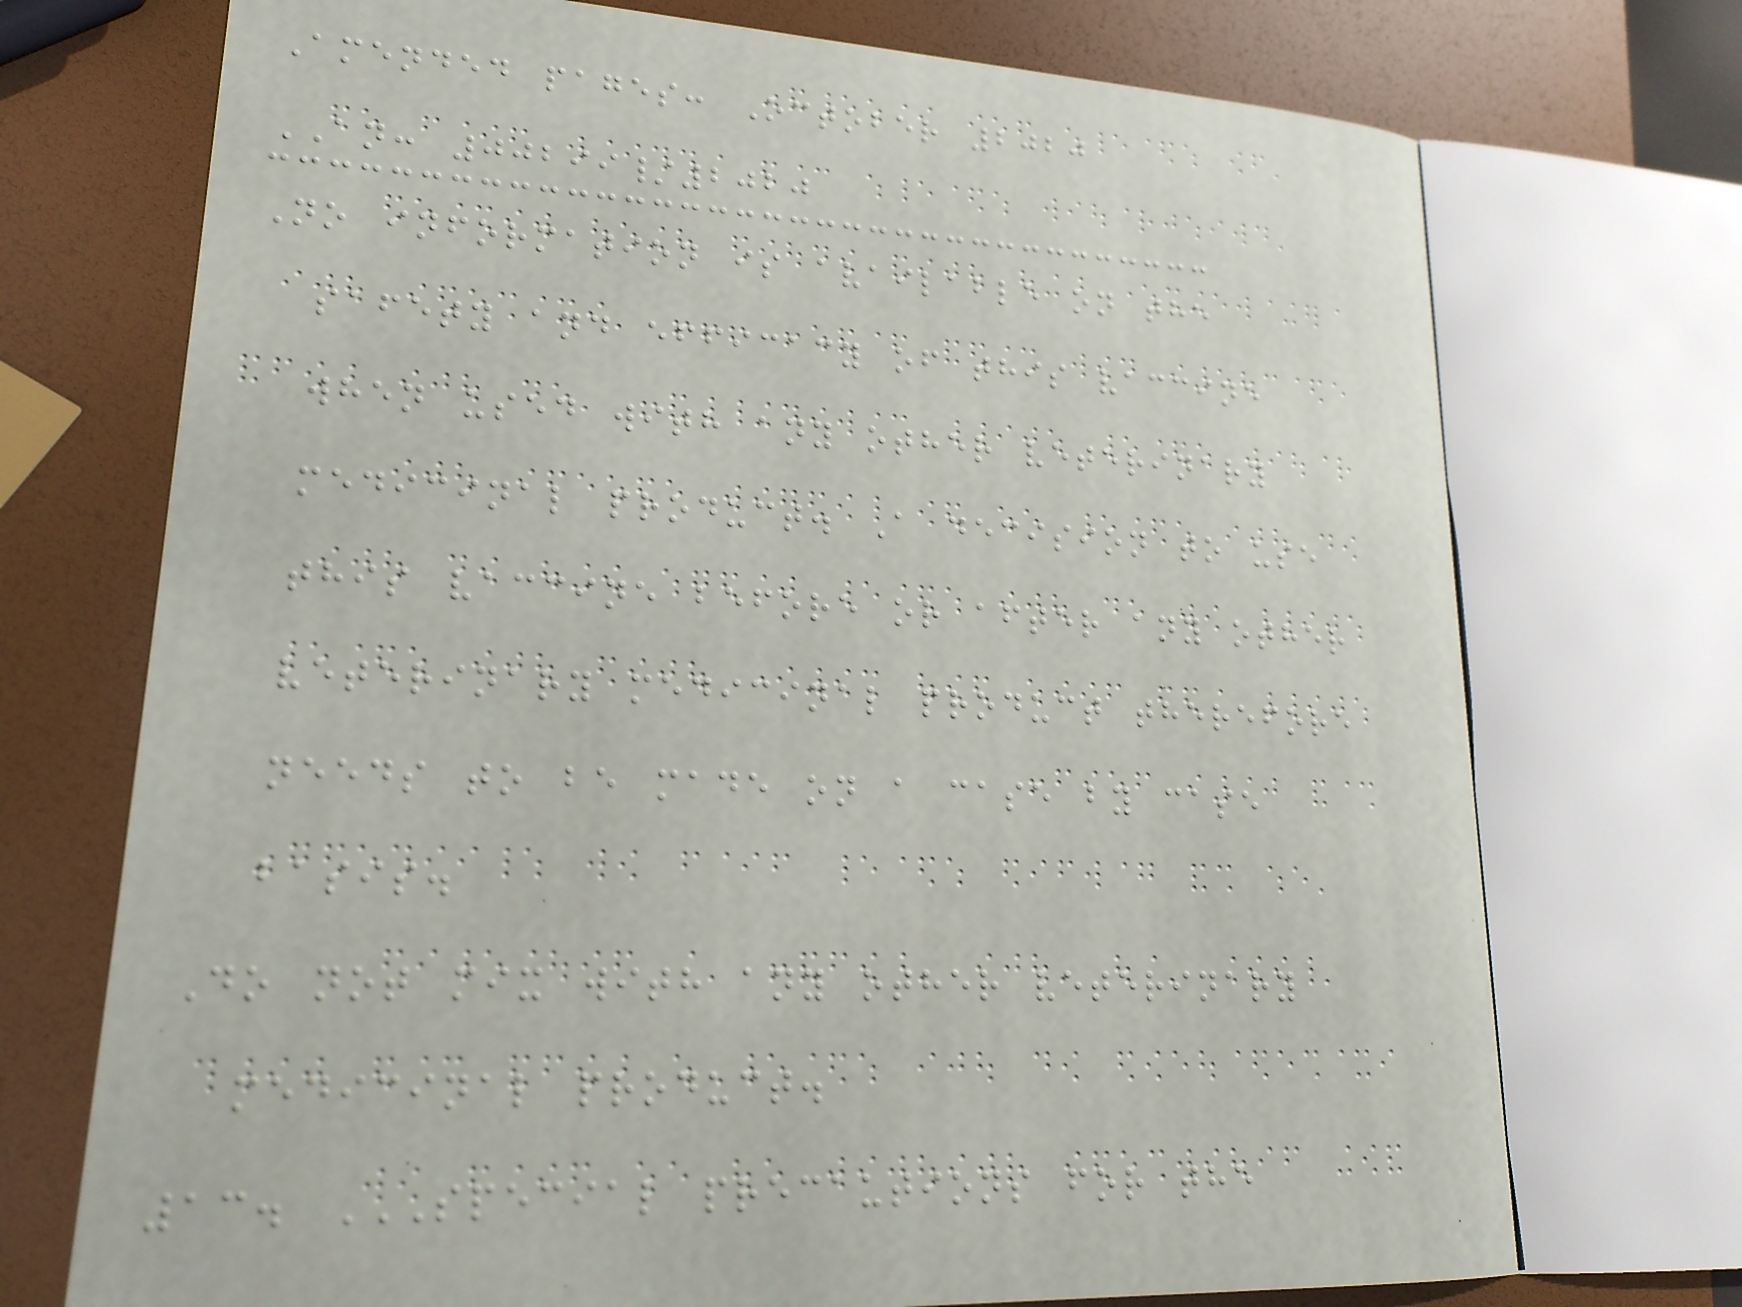Amended pages: October 2020
AN: 00299/2020
No information is available on the
safety and efficacy of this vaccine
when used with any other veterinary
medicinal product. A decision to use
this vaccine before or after any other
veterinary medicinal product therefore
needs to be made on a case by case
basis.
Do not mix with any other veterinary
medicinal product.
13. SPECIAL PRECAUTIONS FOR THE
